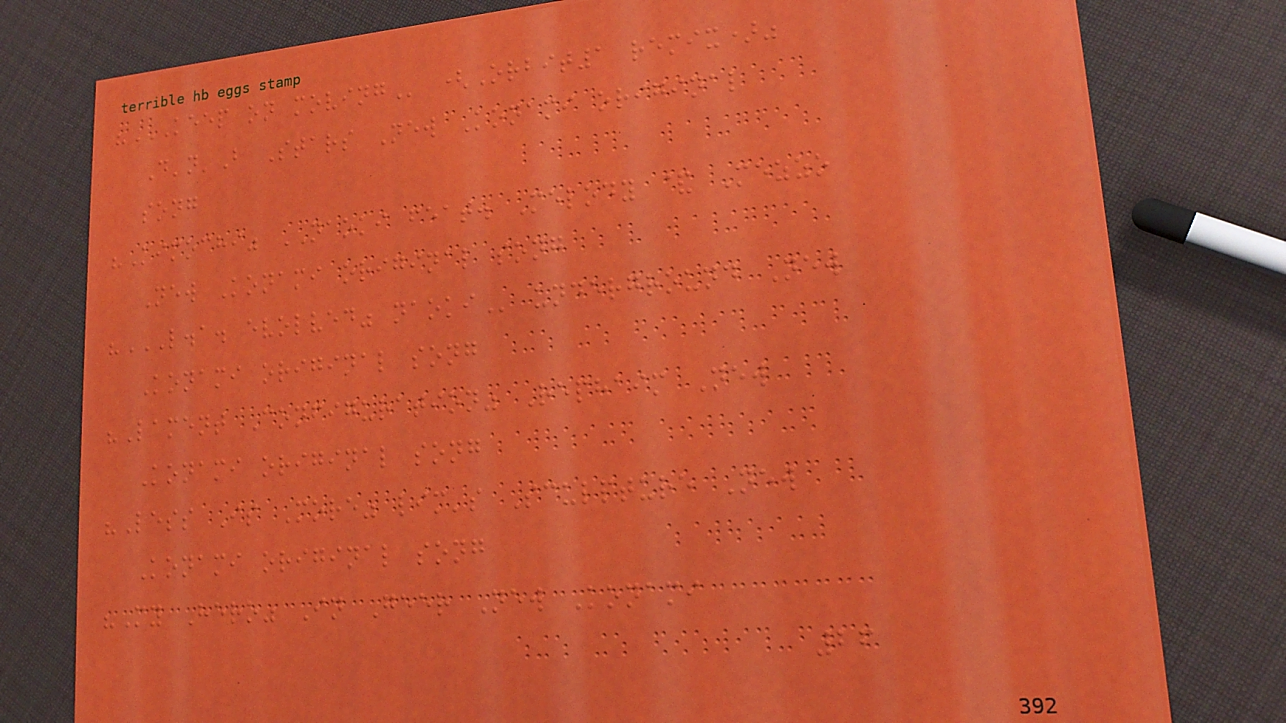"KEEP ON MOVING (Orbit1 remix)"
D'n'B Stars New Konami original
song
"Kimochi" NAOKI feat. Melody & Mezzo
New Konami original song
"L.A. EVOLVED" NAOKI underground New
Konami original song
"Lament Configuration" Rephaim New
Konami original song
"Less Is More" lim's Sculpture New
Konami original song
"My Hero" In Geer New Konami
26
